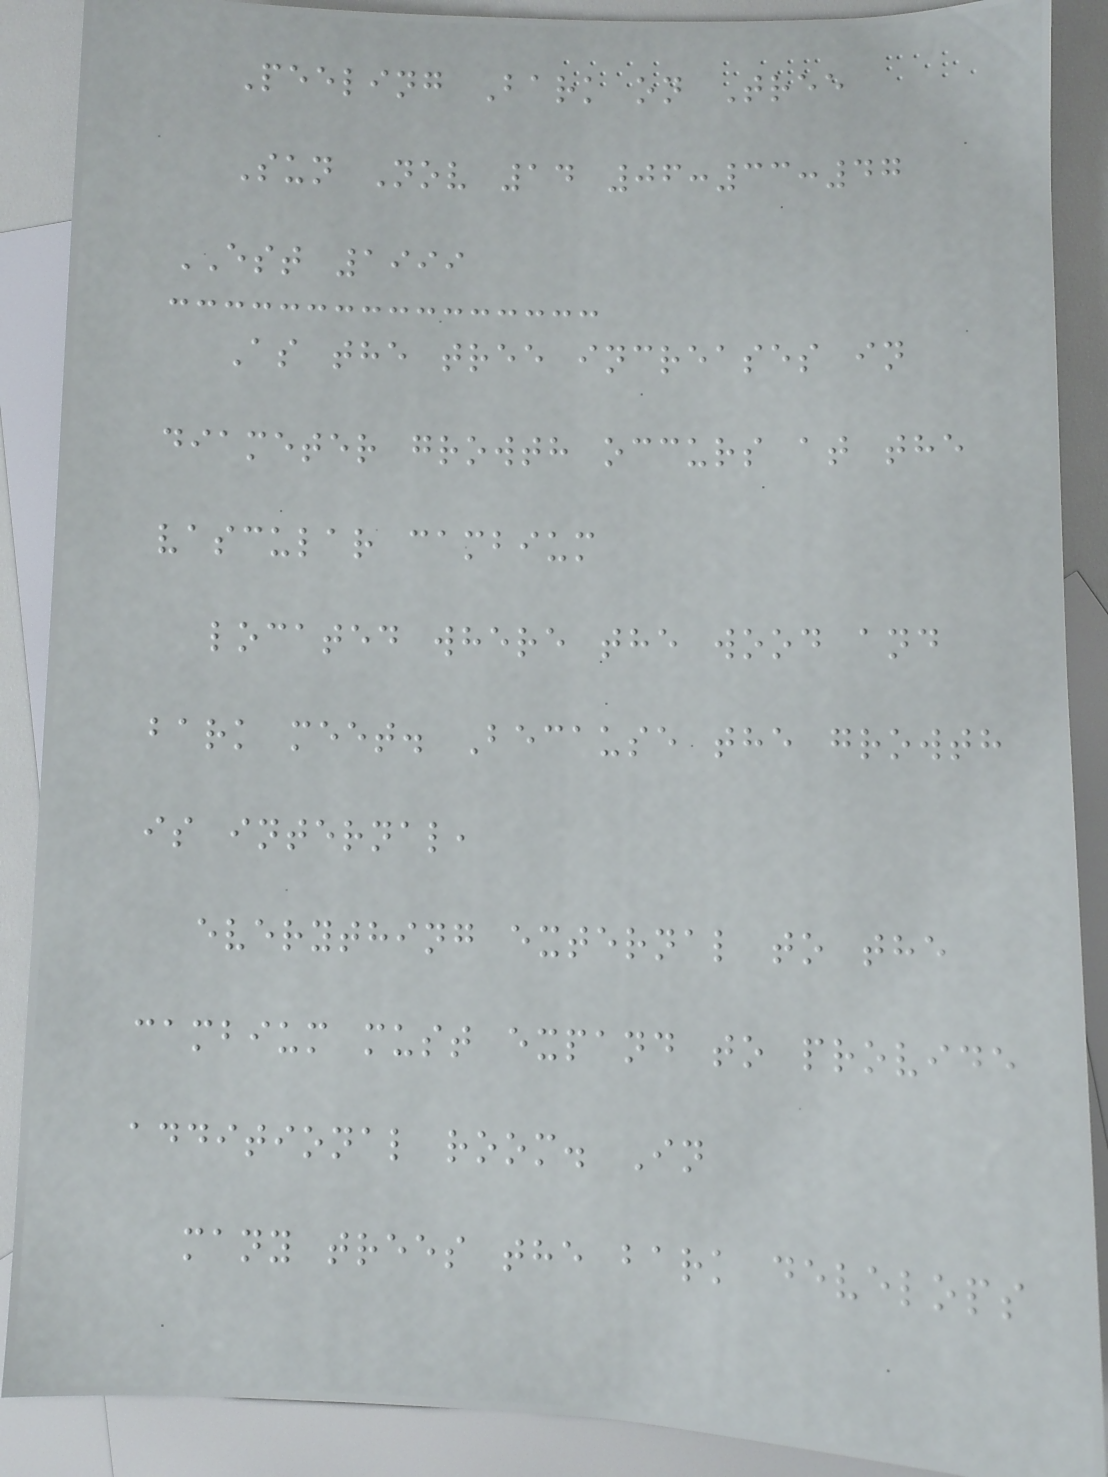Peeling Bark on Tree
Sun Nov 14 06:33:47
EST 1999
As the tree increases in
diameter growth occurs at the
vascular cambium
located where the wood and
bark meet. Because the growth
is internal,
everything external to the
cambium must expand to provide
additional room. In
many trees the bark develops
